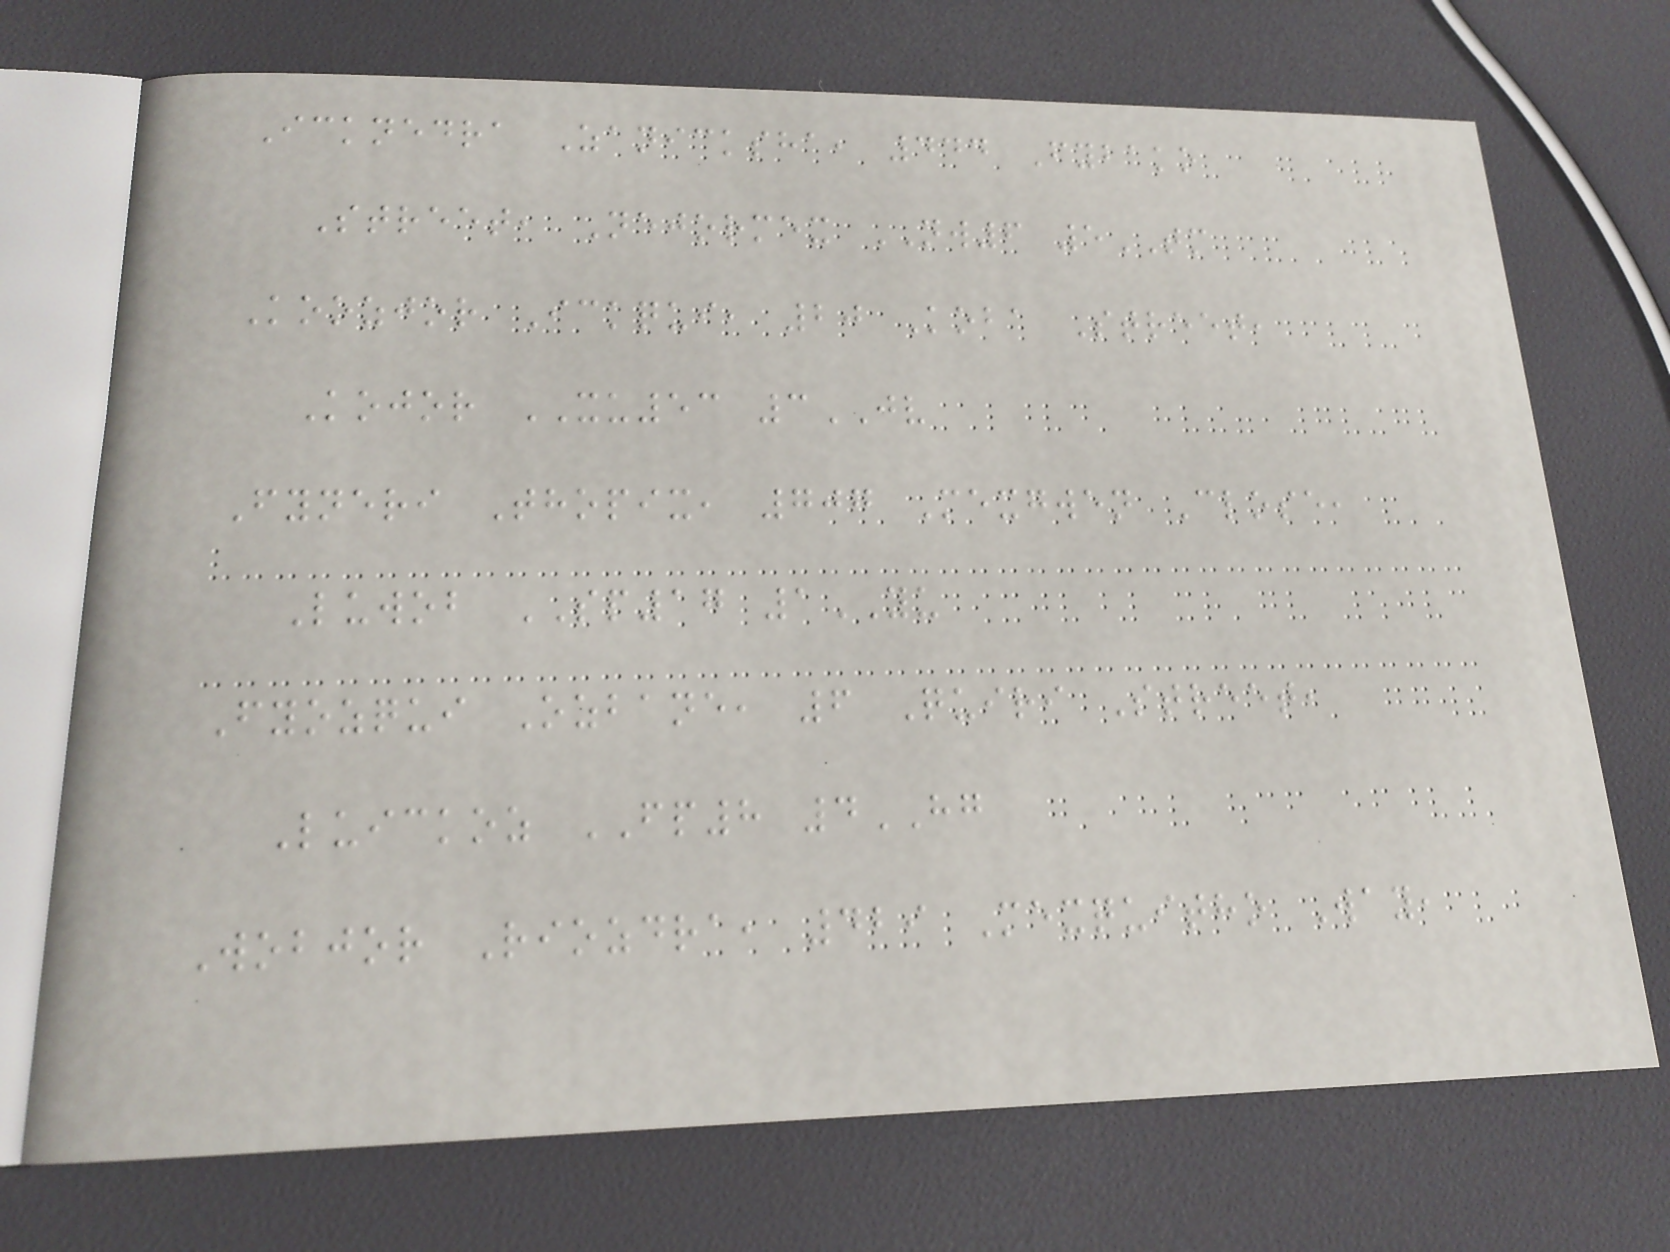Icknedra Zanicksha, 444 Fybako
Street, Nejormex NW6 5TM
Koozjor Ickqui, 20 Koba Street,
Kojor XU53 3JV
Fyneri Thopix, 707 Mexgwen Close,
Luwob SP17 1YU
Fyozqui Ozbane, 6 Quiri Street,
Luickoz FP8 4HG
Wobjor Riozdra, 429 Mexquitho Way,
